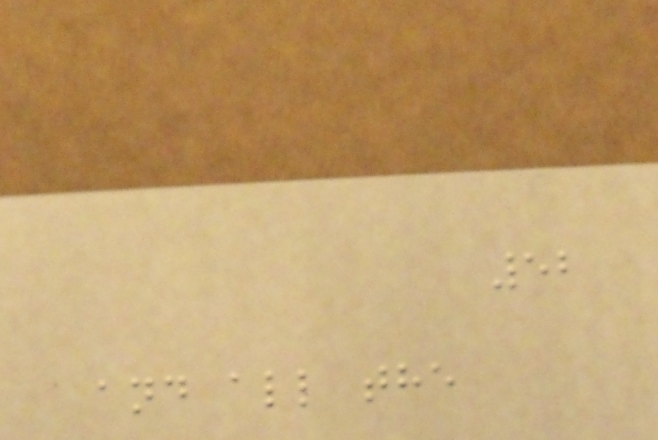52
and all the
